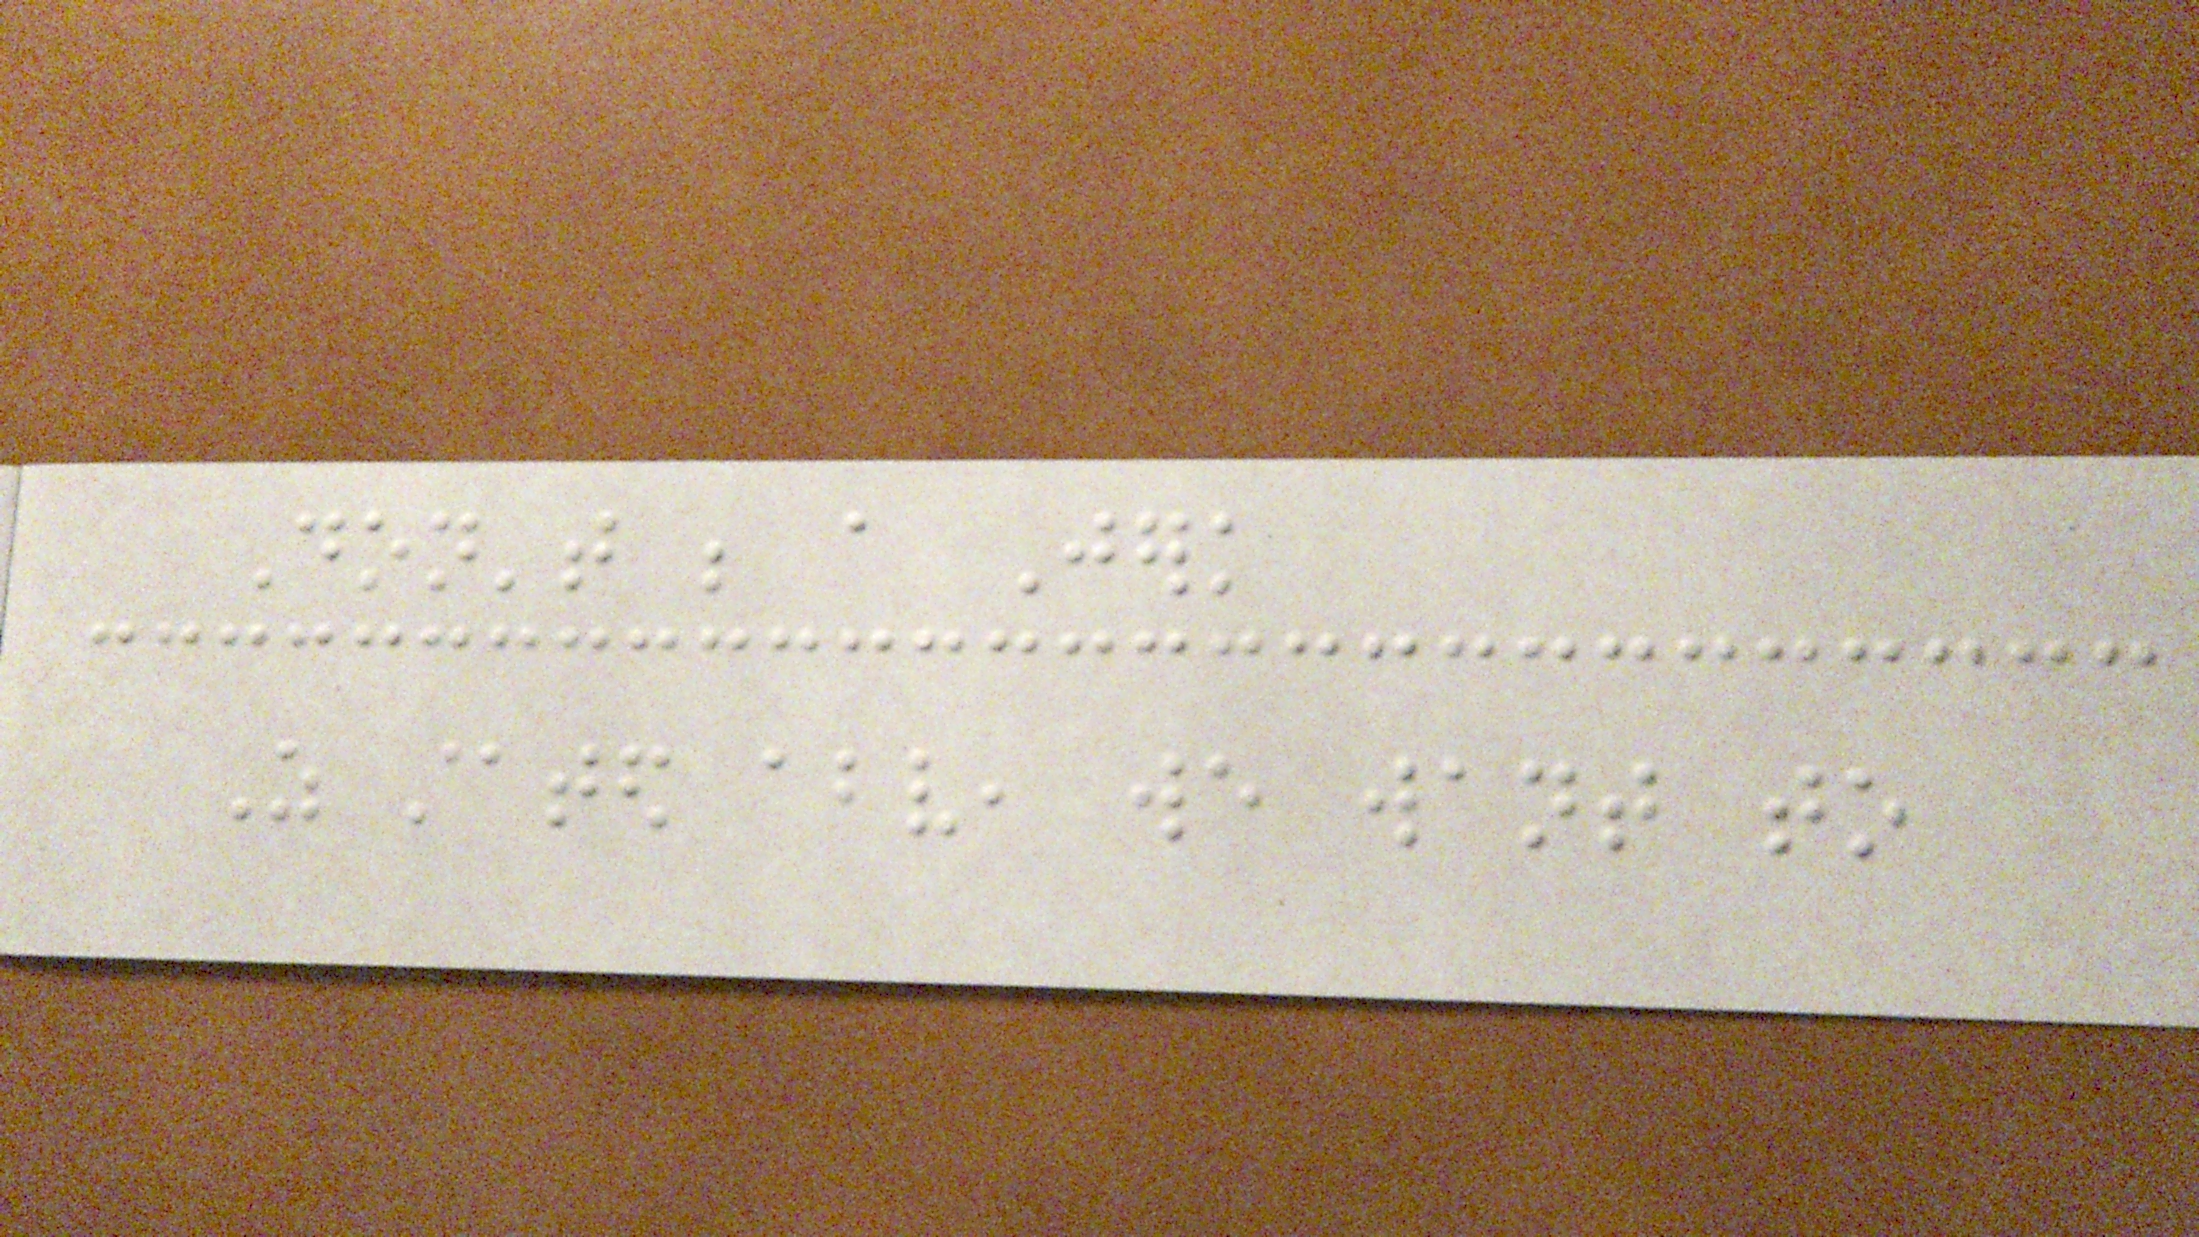Don't be a Jerk
As stated above, we want to
